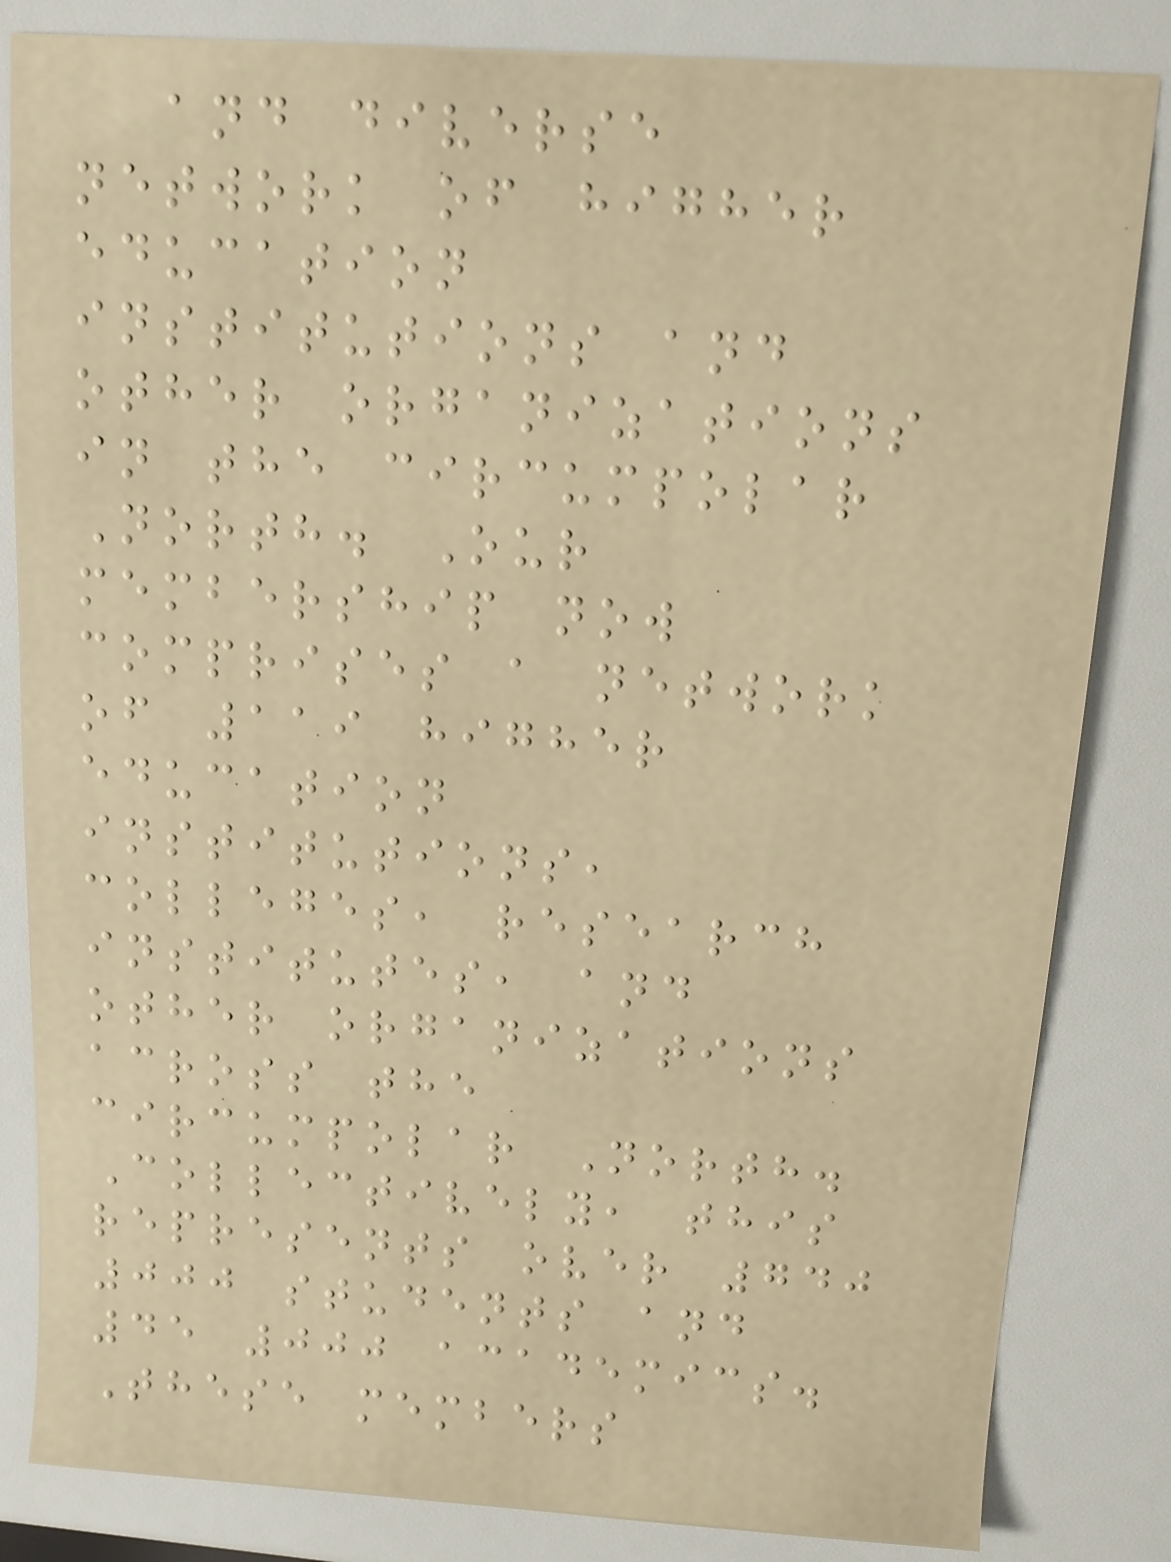and diverse
network of higher
education
institutions and
other organizations
in the circumpolar
North. Our
membership now
comprises a network
of 119 higher
education
institutions,
colleges, research
institutes, and
other organizations
across the
circumpolar North.
Collectively, this
represents over 740
000 students and
45 000 academics.
These members
